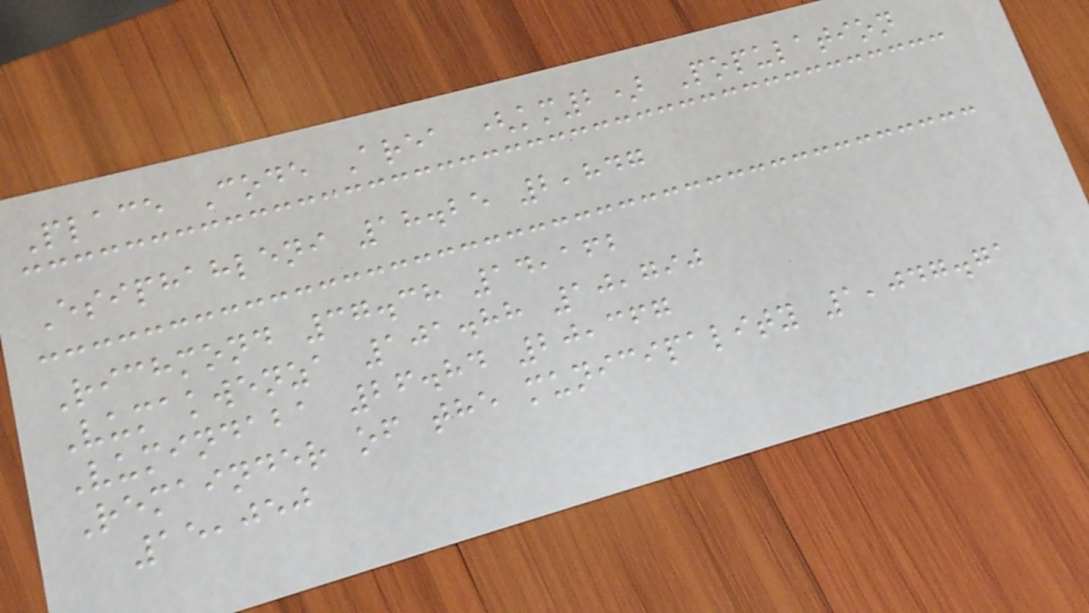Place Code Area (km2) Population
Esiphahleni 18.25 2,847
Richmond 37.38 14,162
Vumakwenza 101.88 10,790
Vumindaba 26.84 20,367
Remainder of the municipality 1,047.71
15,050
